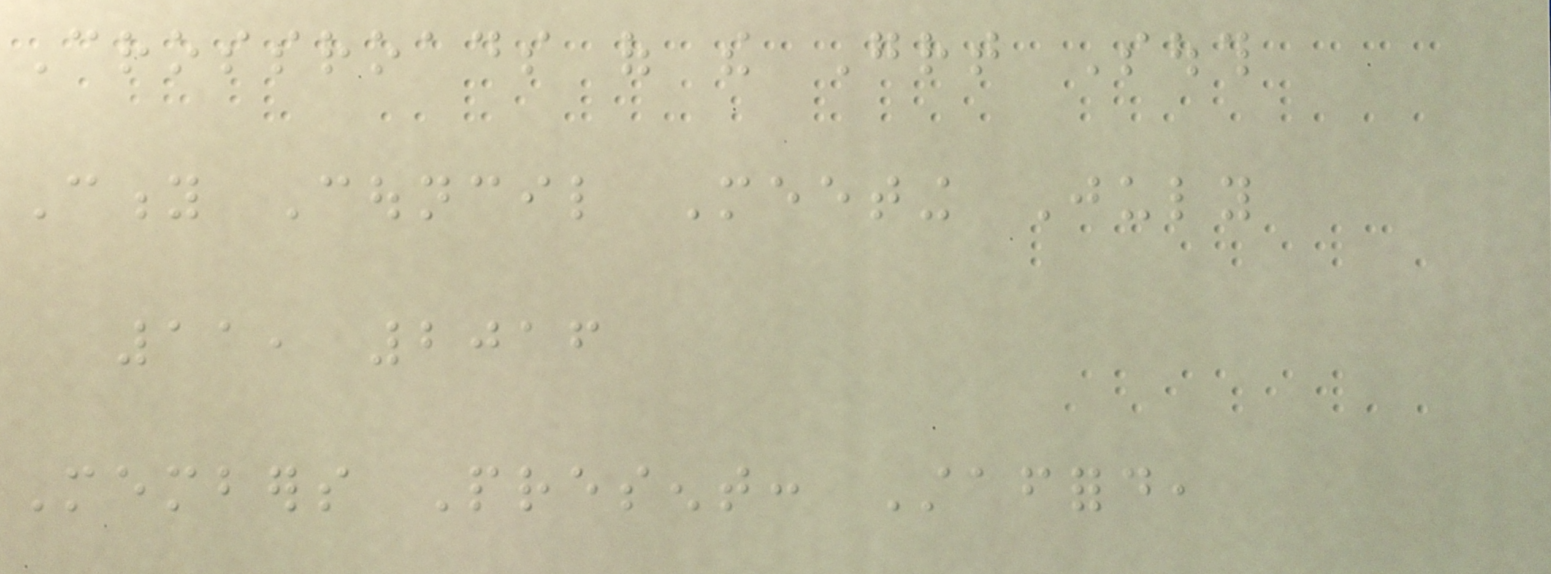Crossroads of the Great South
City Council Meeting July
11, 2016
Members Present: Stafford,
